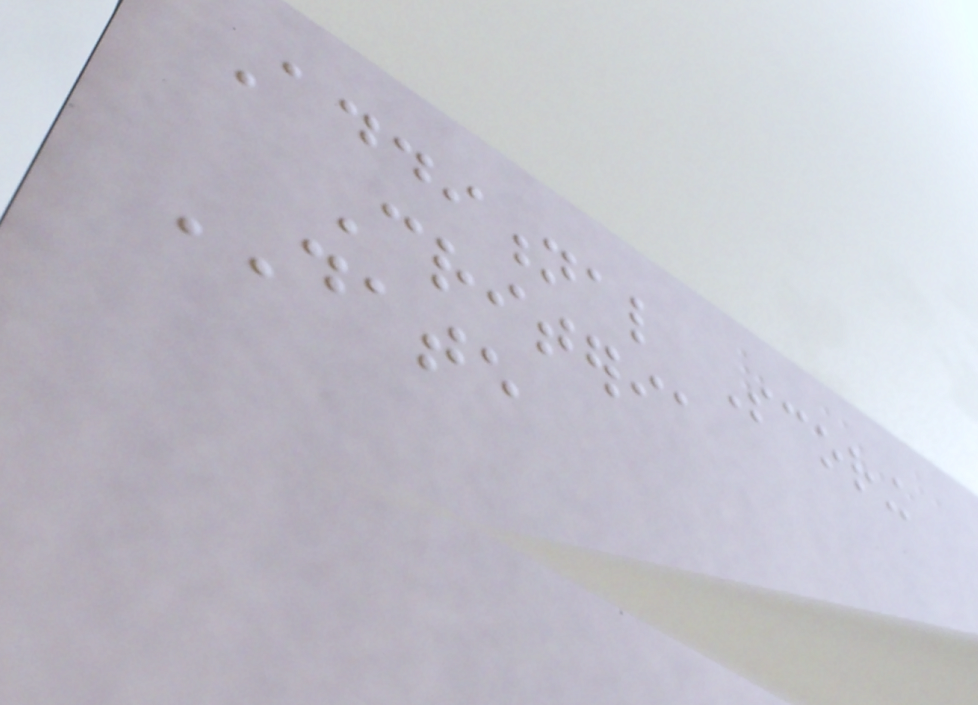Additional Scoring
Criteria
DATE
